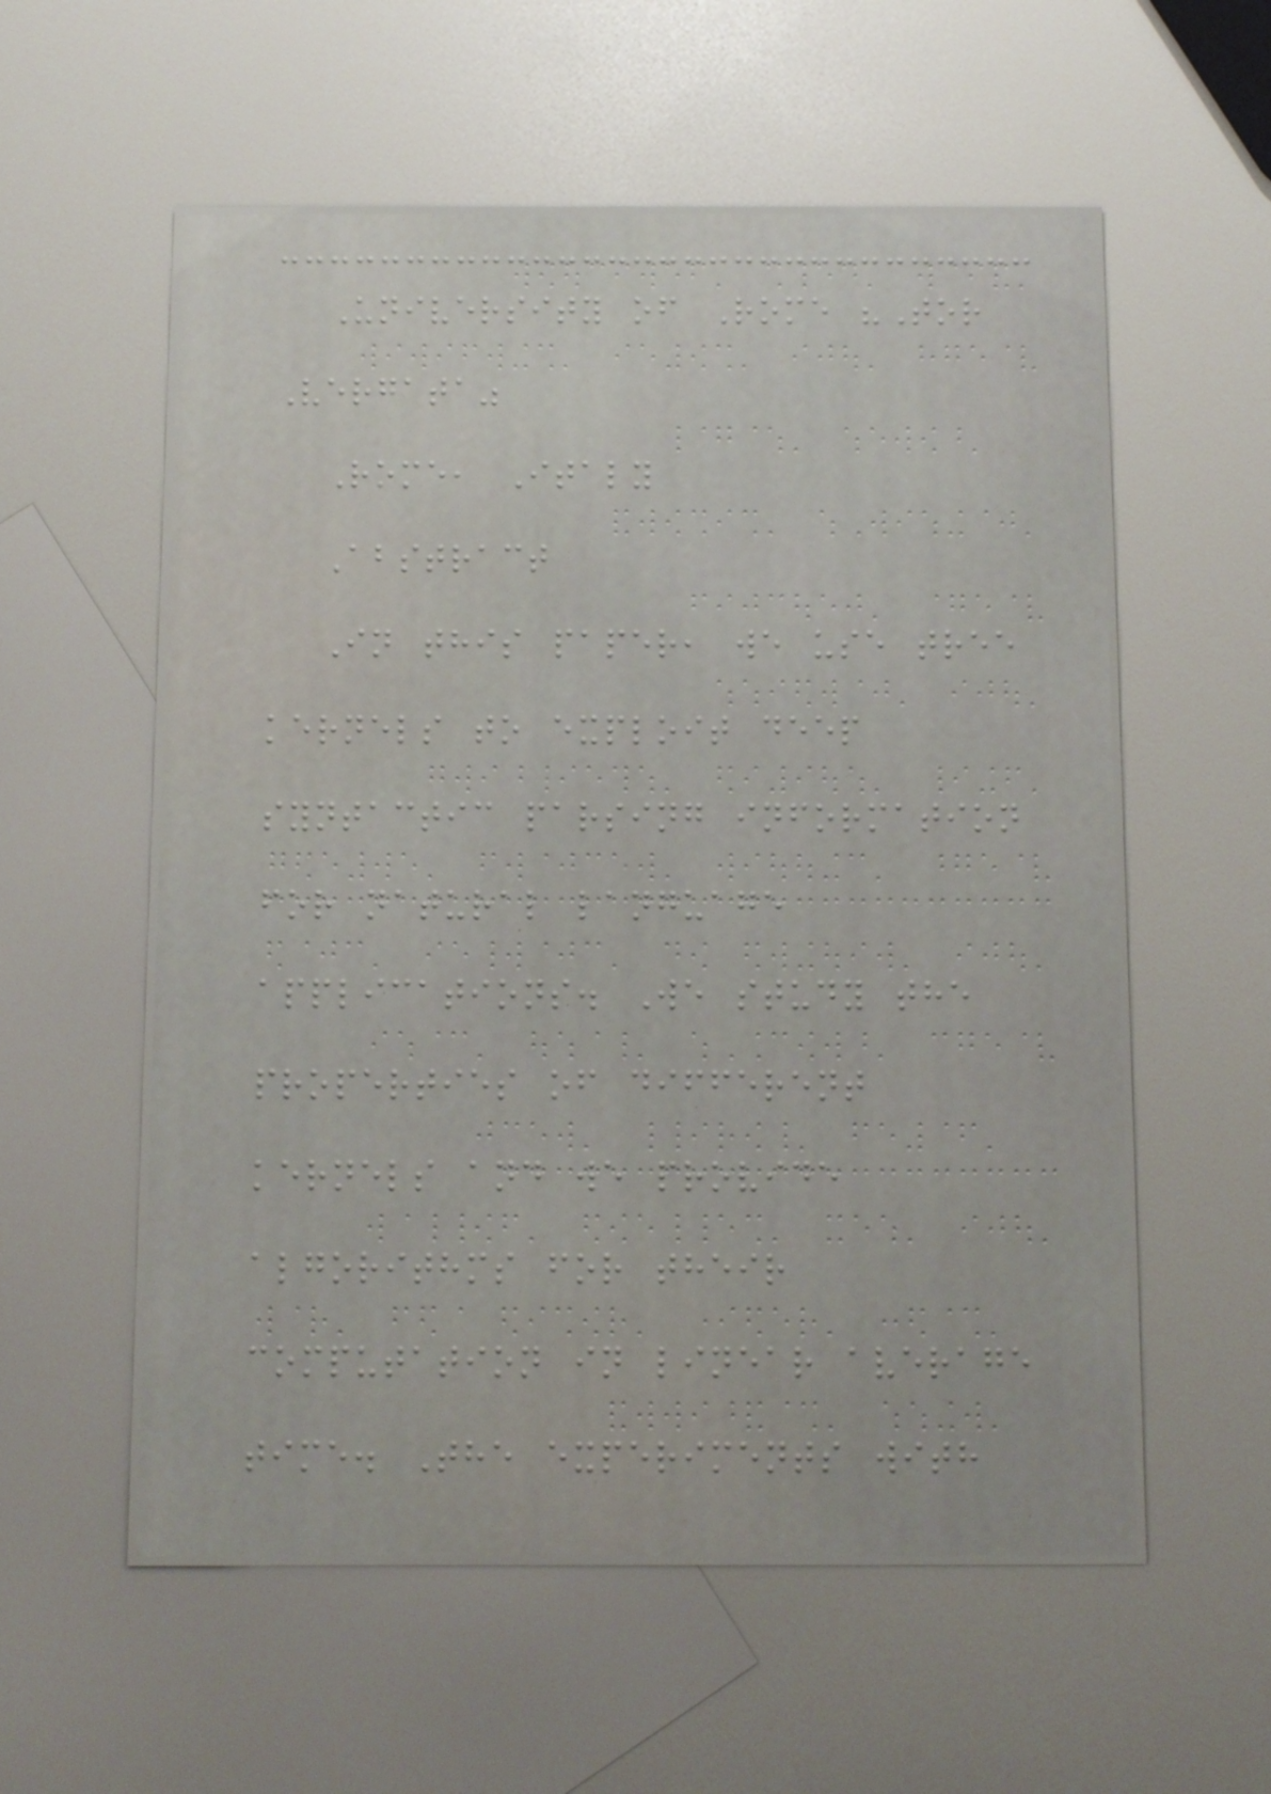University of Rome "Tor
Vergata"
Rome, Italy
Abstract
In this paper, we use tree
kernels to exploit deep
syntactic parsing information
for natural language
applications. We study the
properties of different
kernels and we provide
algorithms for their
computation in linear average
time. The experiments with
